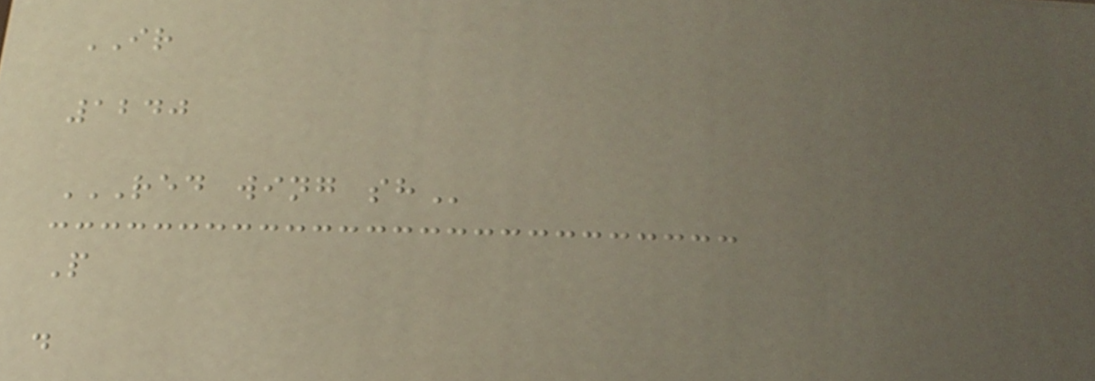IR
1240
RED WING SH
P
d
